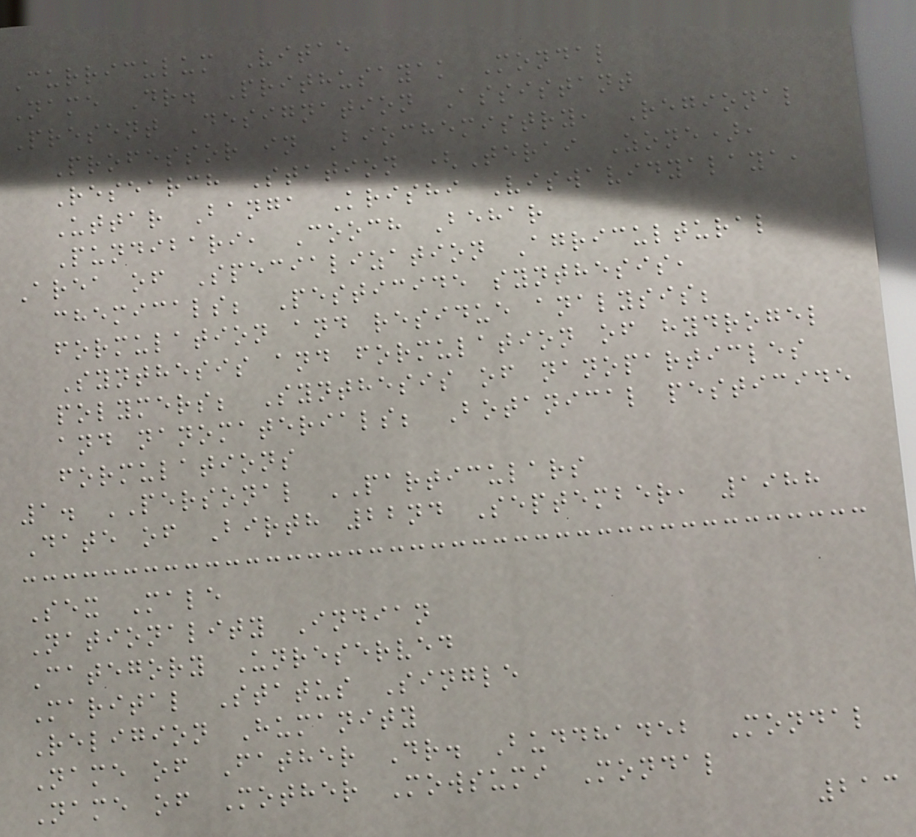Curriculum Vitae
Name Dr. Prithusayak Mondal
Present Designation Assistant
Professor in Biochemistry, Regional
Research Station (Terai Zone),
Uttar Banga Krishi Viswavidyalaya,
Pundibari, Cooch Behar
Area of Specialization Agricultural
chemicals; Pesticide synthesis,
formulation and residue analysis;
Synthesis and formulation of hydrogel
polymers; Synthesis of nanoparticles
and nanomaterials; Botanical pesticide
formulations
1. PERSONAL PARTICULARS
Date of Birth 22nd September, 1988
Sex Male
Nationality Indian
Category Unreserved
Marital Status Single
Religion Humanity
Name of Father Dr. Buddhadeb Mondal
Name of Mother Mowsumi Mondal
213
